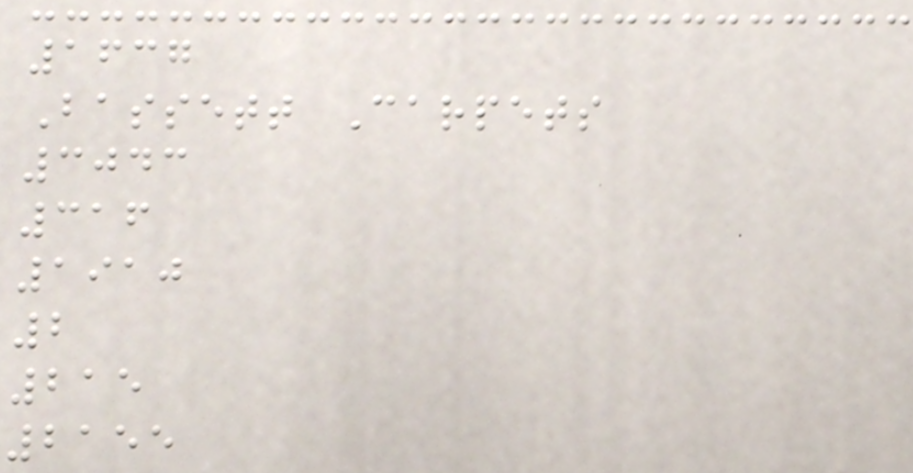1637
Bassett Carpets
3043
316
1910
2
215
2155
